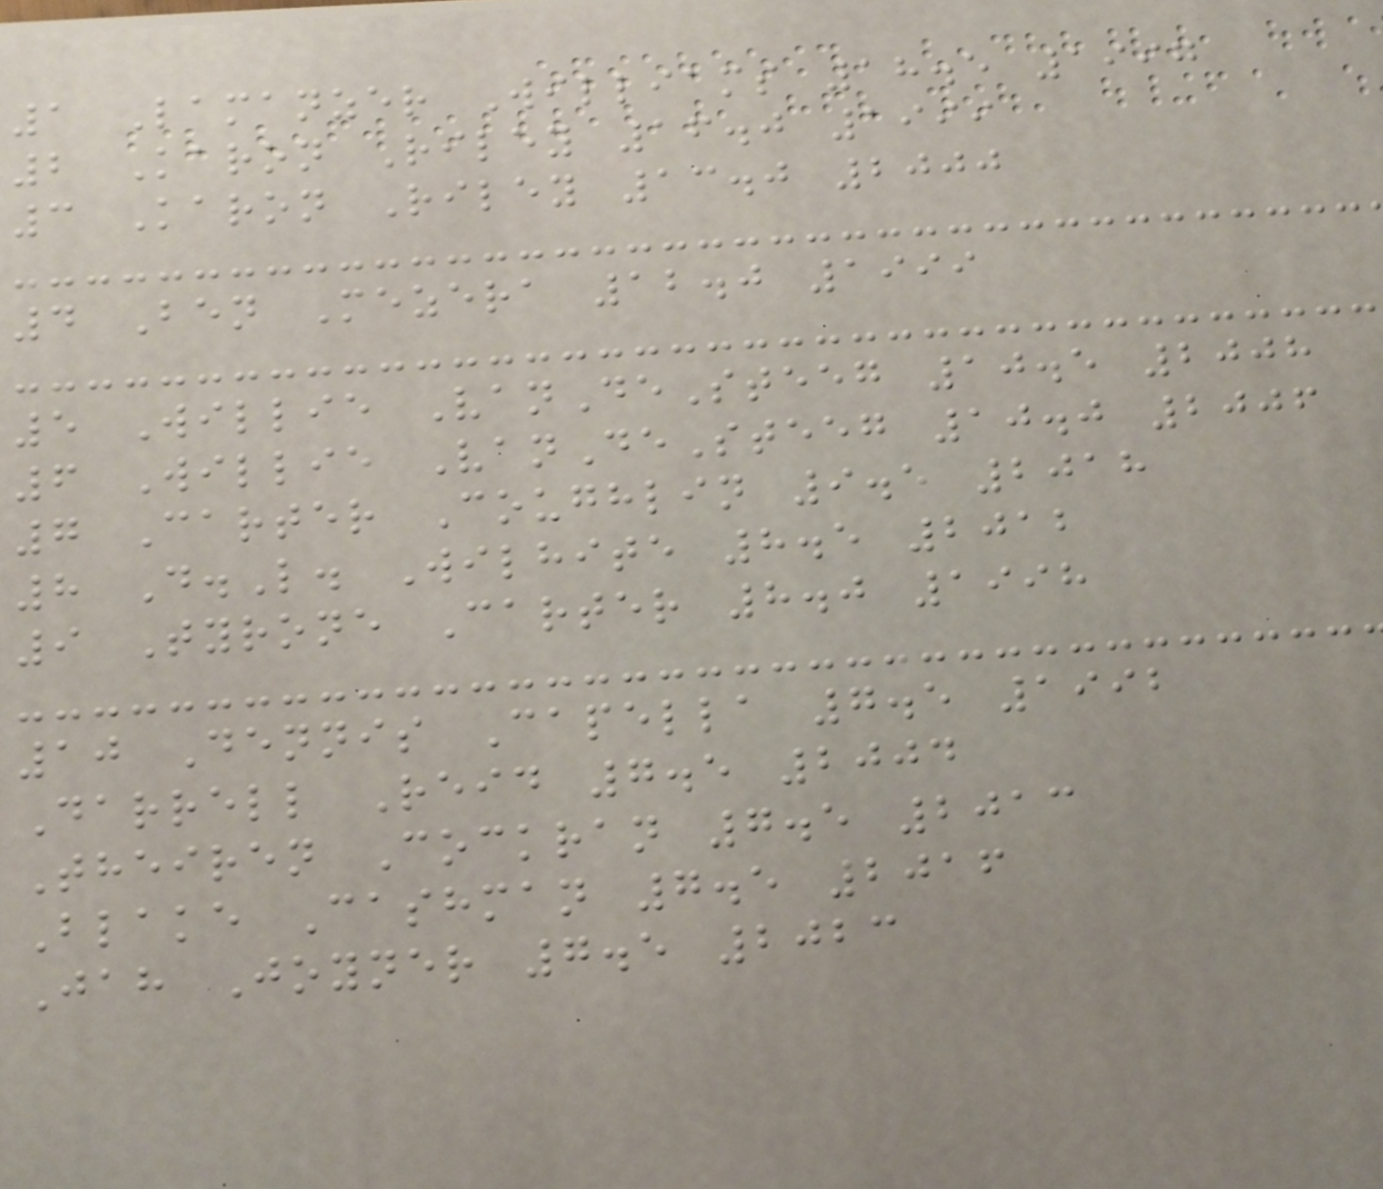1 Lamanzer Williams 18.5 1997
2 Karon Riley 16.0 1999
3 Karon Riley 13.0 2000
4 Ben Mezera 12.0 1999
5 Willie VanDeSteeg 10.5 2008
6 Willie VanDeSteeg 10.0 2006
7 Carter Coughlin 9.5 2018
8 D.L. Wilhite 8.5 2012
9 Tyrone Carter 8.0 1998
10 Dennis Capella 7.5 1992
Darrell Reid 7.5 2004
Theiren Cockran 7.5 2013
Blake Cashman 7.5 2016
Jah Joyner 7.5 2023
